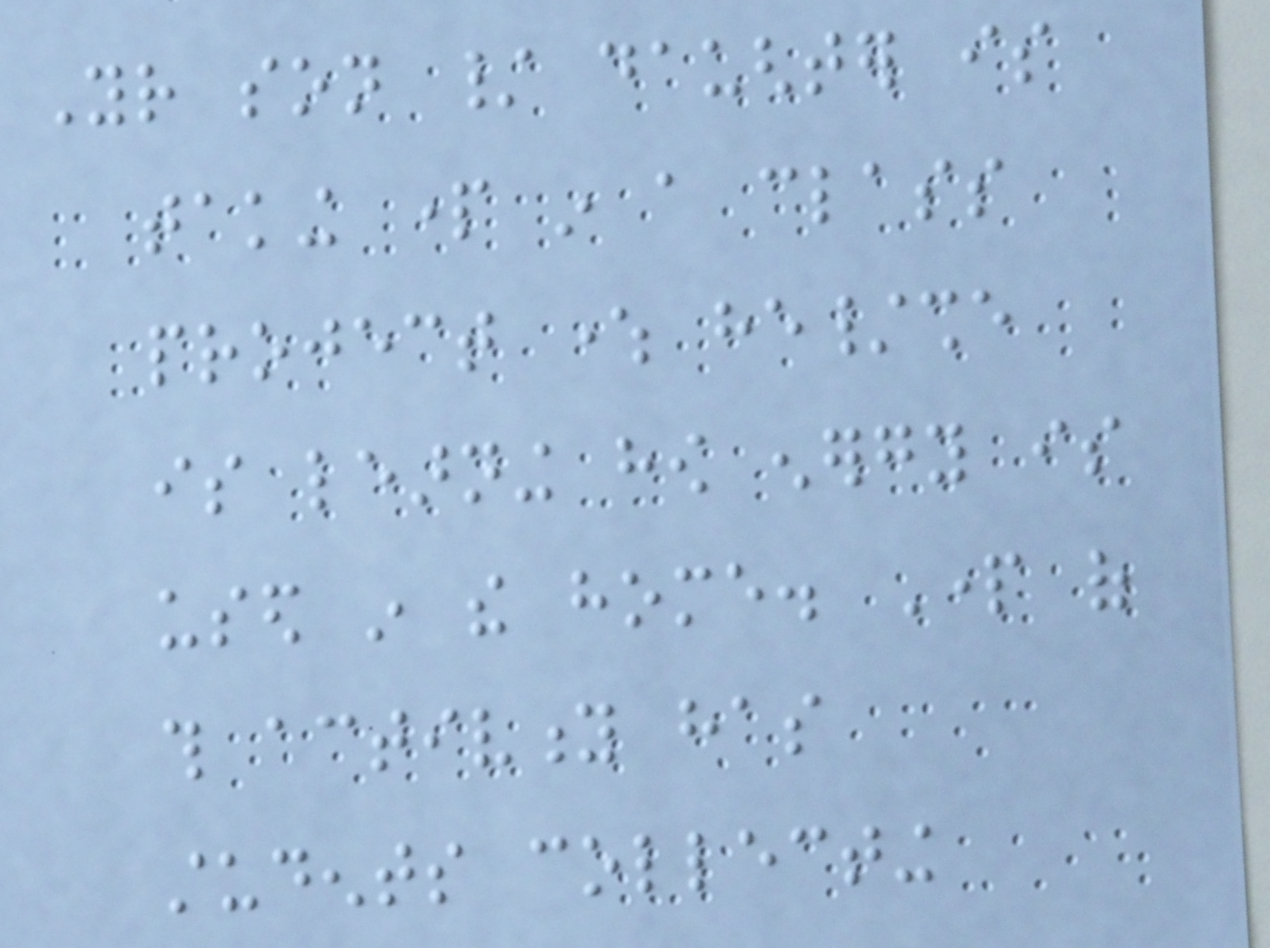Your son / daughter is
taking part in a class
project where he/she
is learning how energy is
used in the home. Part of
this activity has
students collecting
